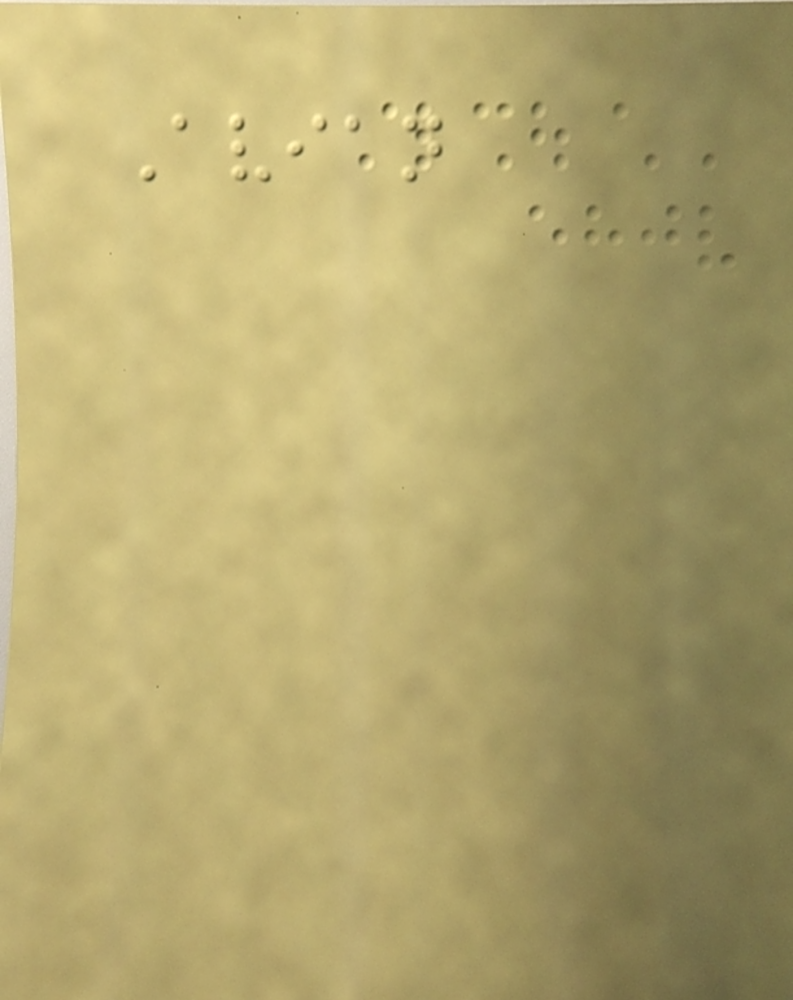Avian
